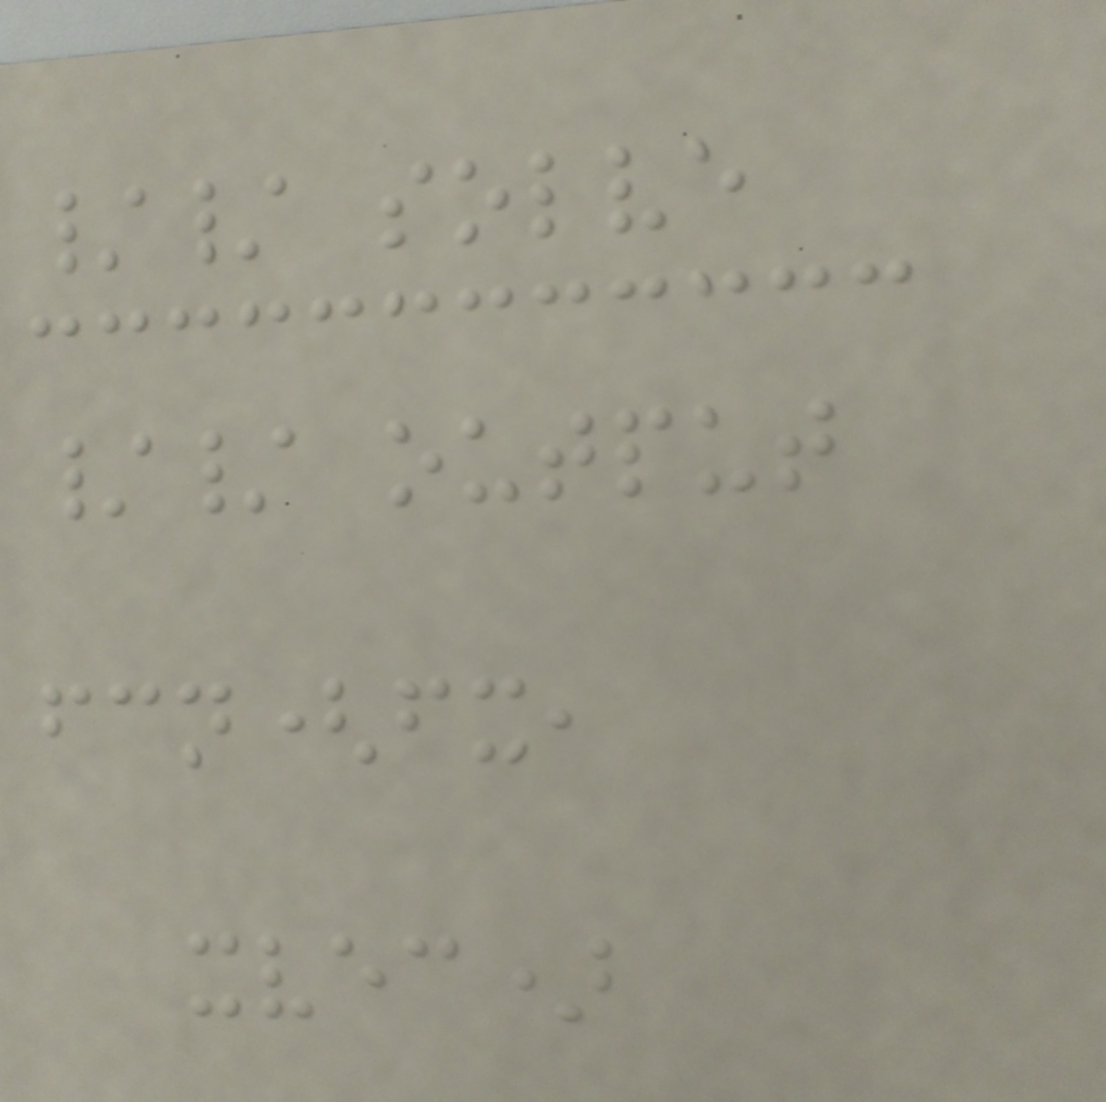// solve
// output
fcn(fx,
xvec)
